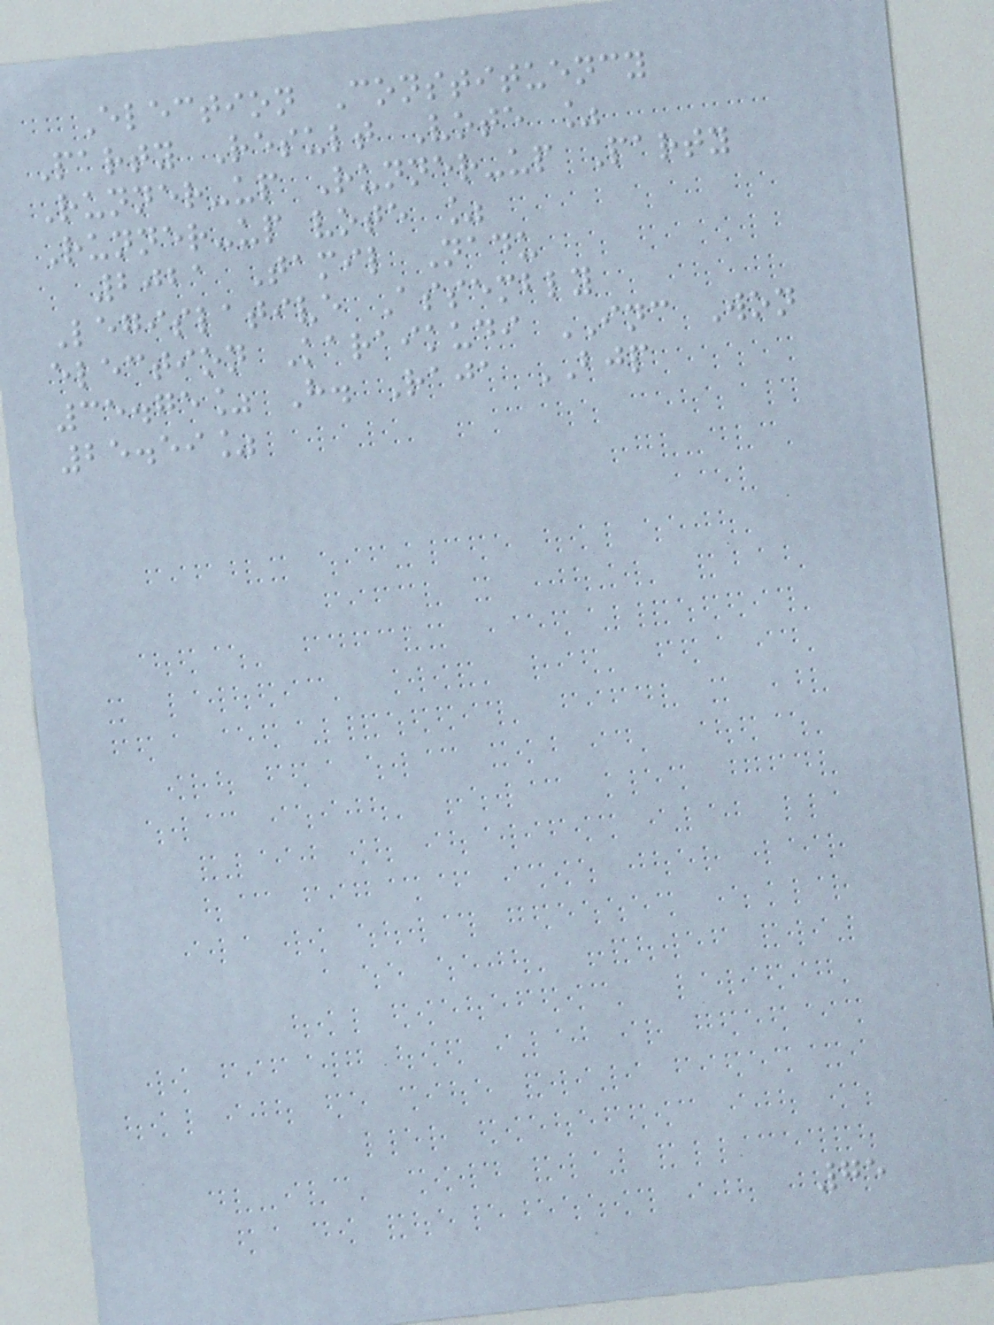Election Constituency
Party Result Vote %
Runner-up Runner-up Party
Runner-up vote %
2021 Tamil Nadu
Legislative Assembly
election Karaikudi INC Won
35.75% H. Raja BJP
25.59%
75
